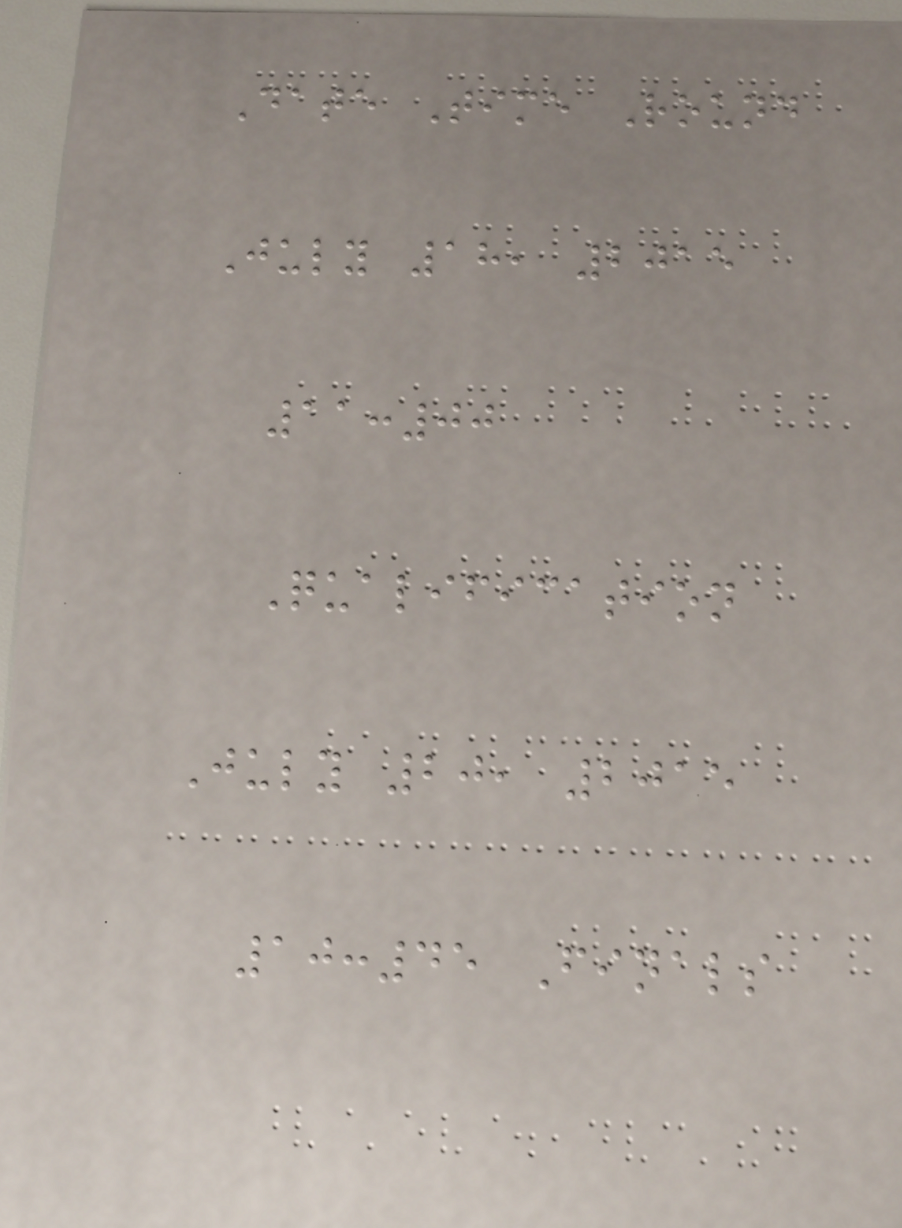Date Time Round
July 18, 2015
11:00
Qualification
July 20, 2015
10:45 Finals
